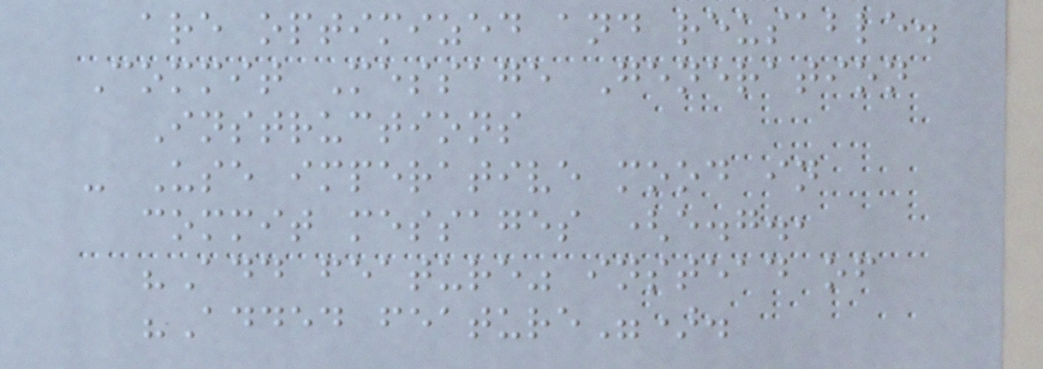are optimized and reusable.
Commit Message Generation
Instructions
- Use imperative mood in
commit messages (e.g.,
"Add feature" instead of
"Added feature").
